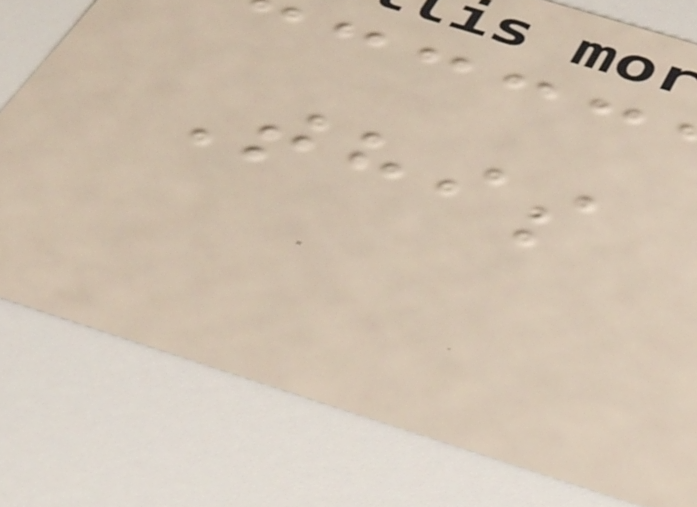This
